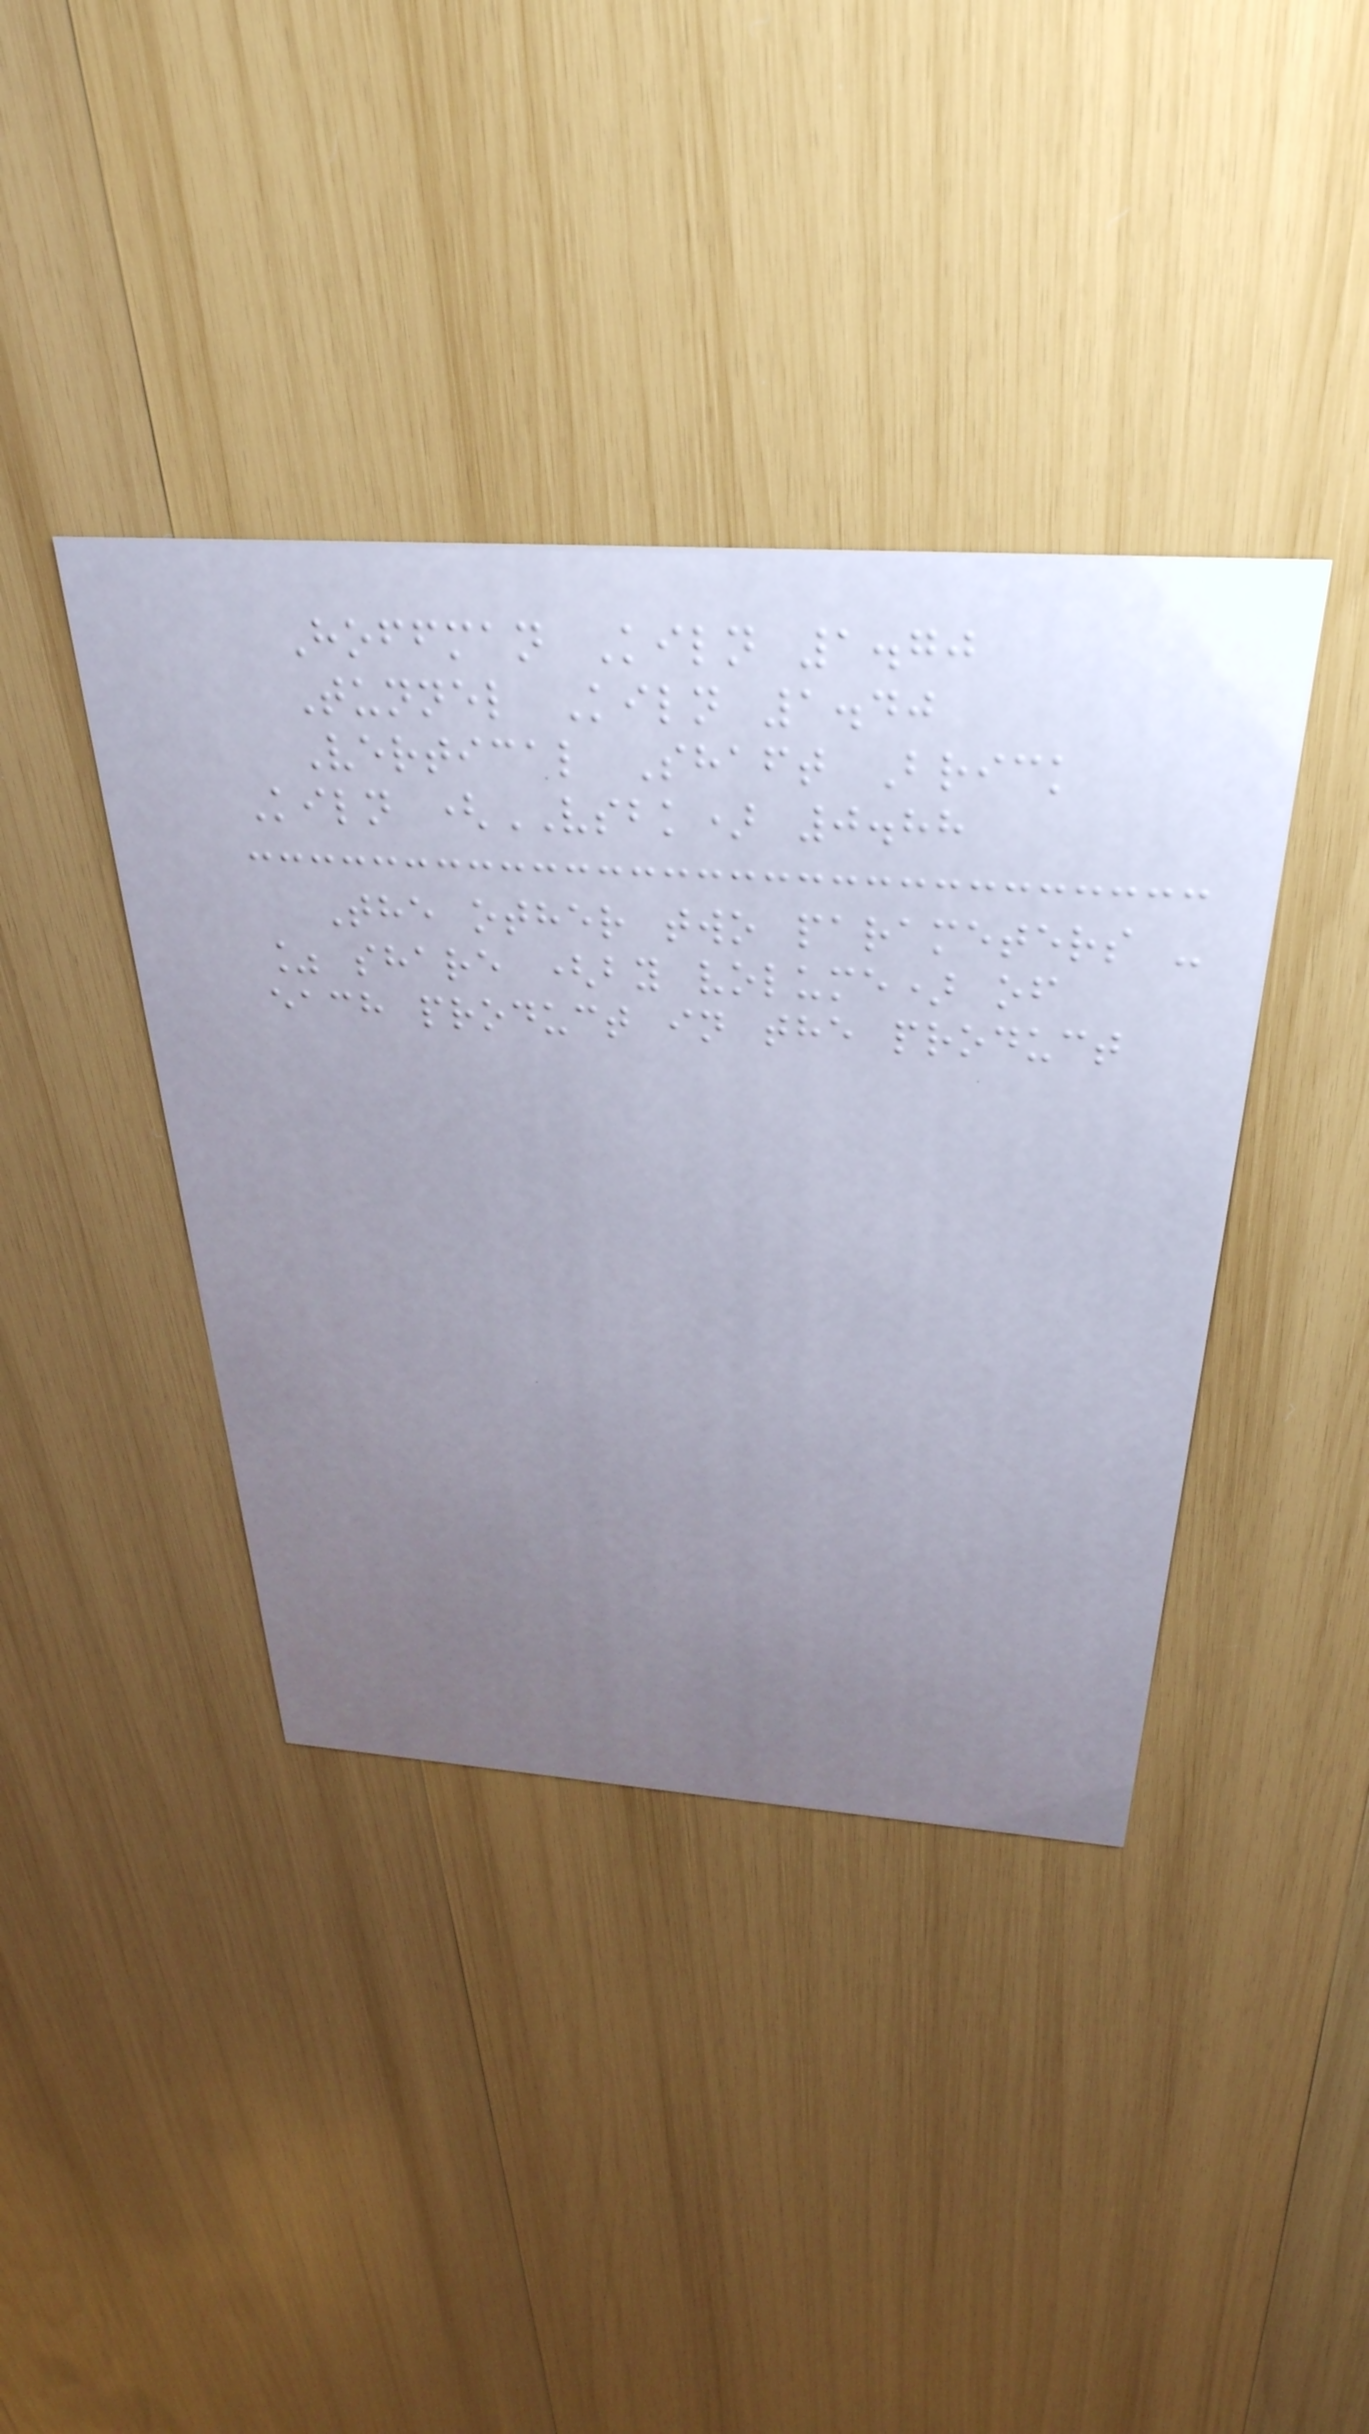Hoffman Kiln 1.70
Tunnel Kiln 1.40
Vertical Shaft Brick
Kiln (VSBK) 0.88
The other two parameters -
% share (by volume) of
each product in the product
